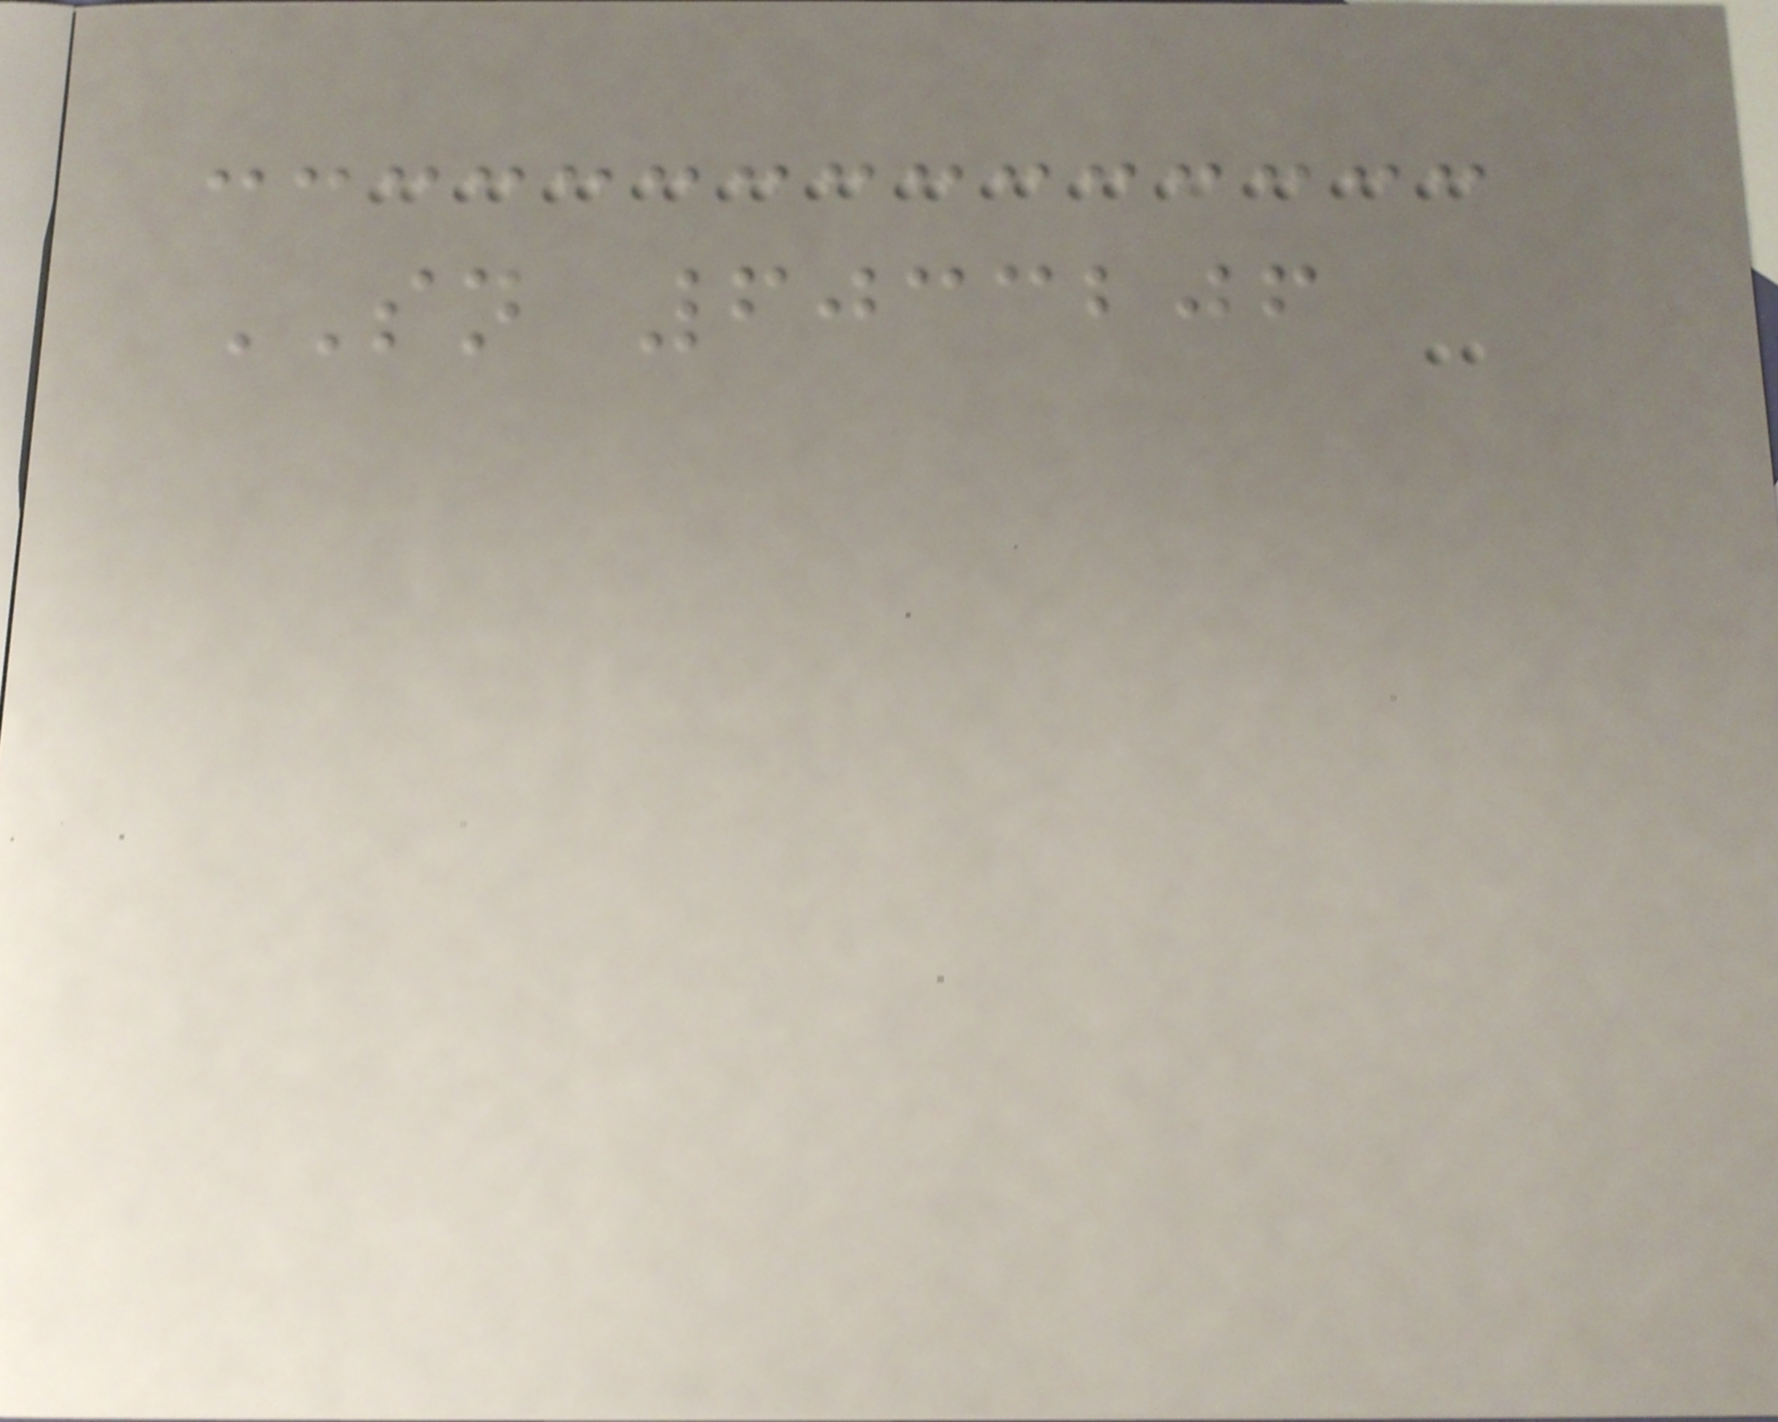SN 6033206
